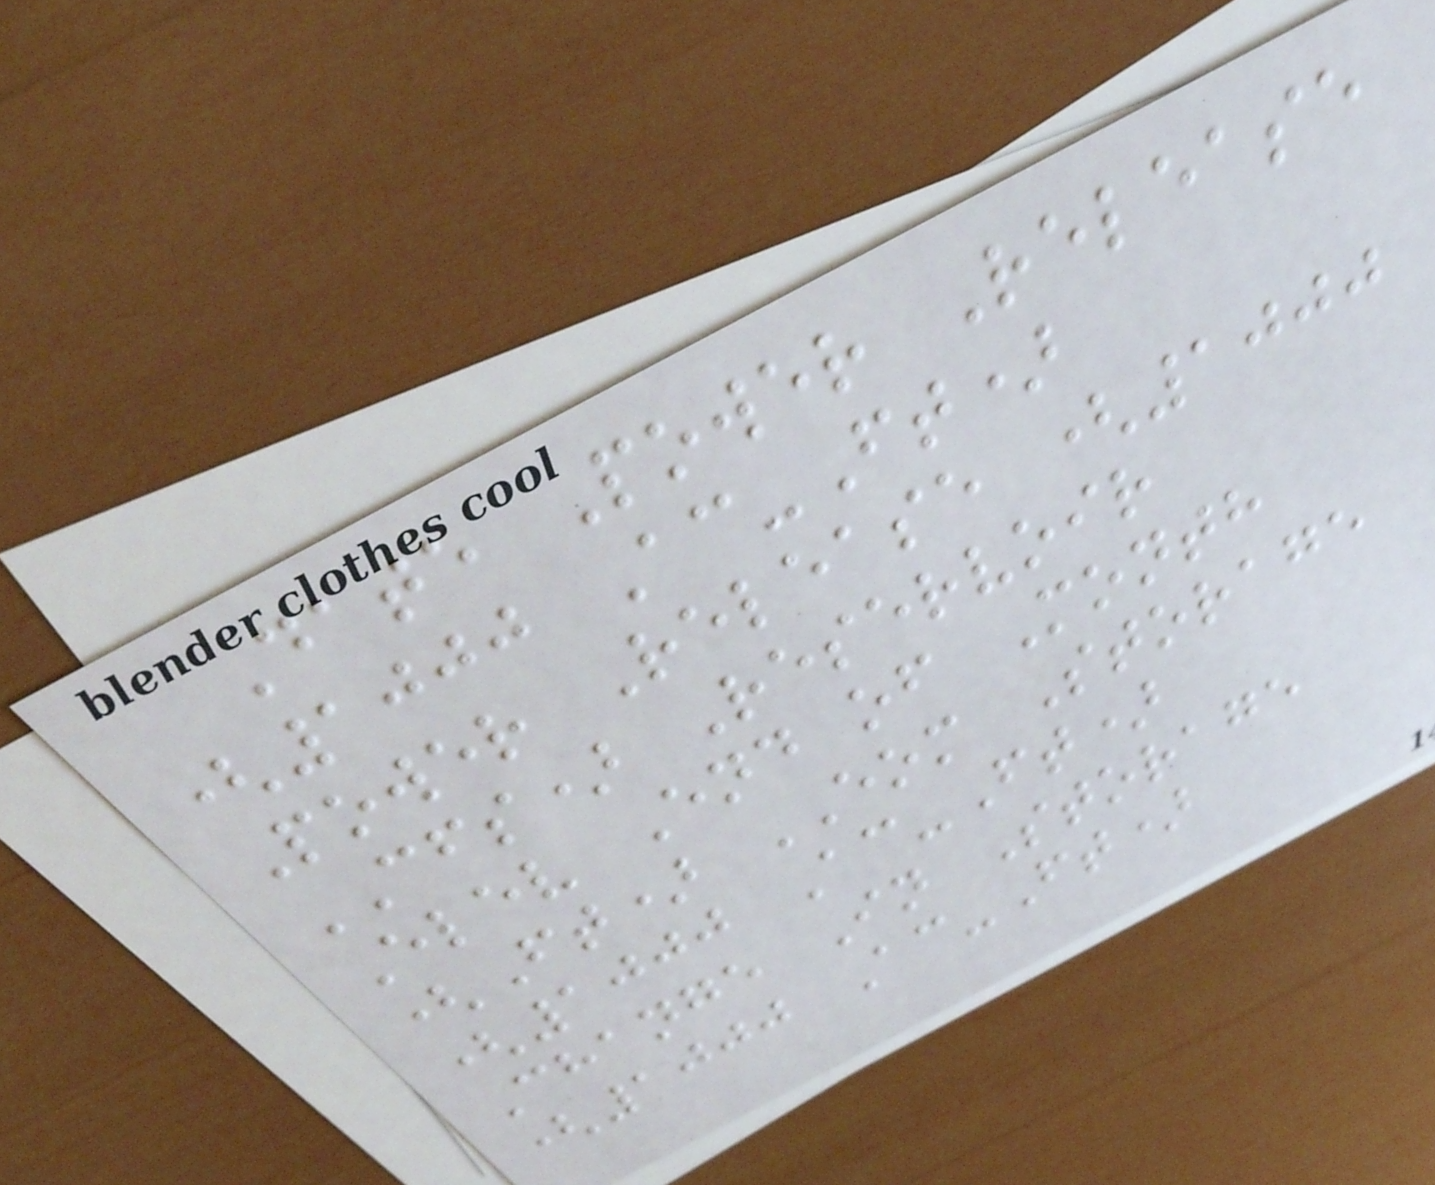Date Power Release
(1000 Ac-Ft)
Power Release (1000
CFS) Reservoir
Elev End of Month
(Ft) EOM Storage
(1000 Ac-Ft)
Change In Storage
(1000 Ac-Ft)
